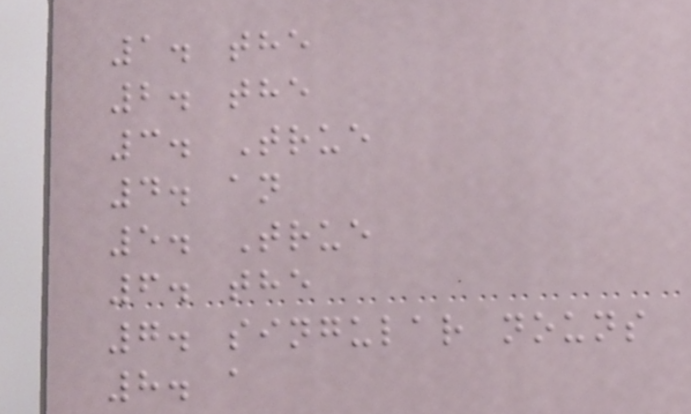1. the
2. the
3. True
4. an
5. True
6. the
7. singular nouns
8. a
